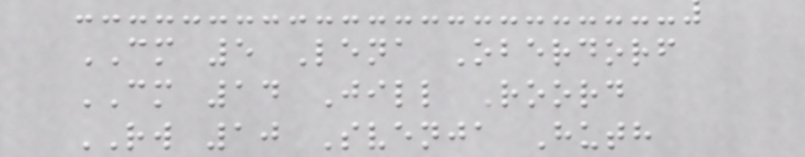CM 5 Lena Oberdorf
CM 14 Jill Roord
RW 10 Svenja Huth
